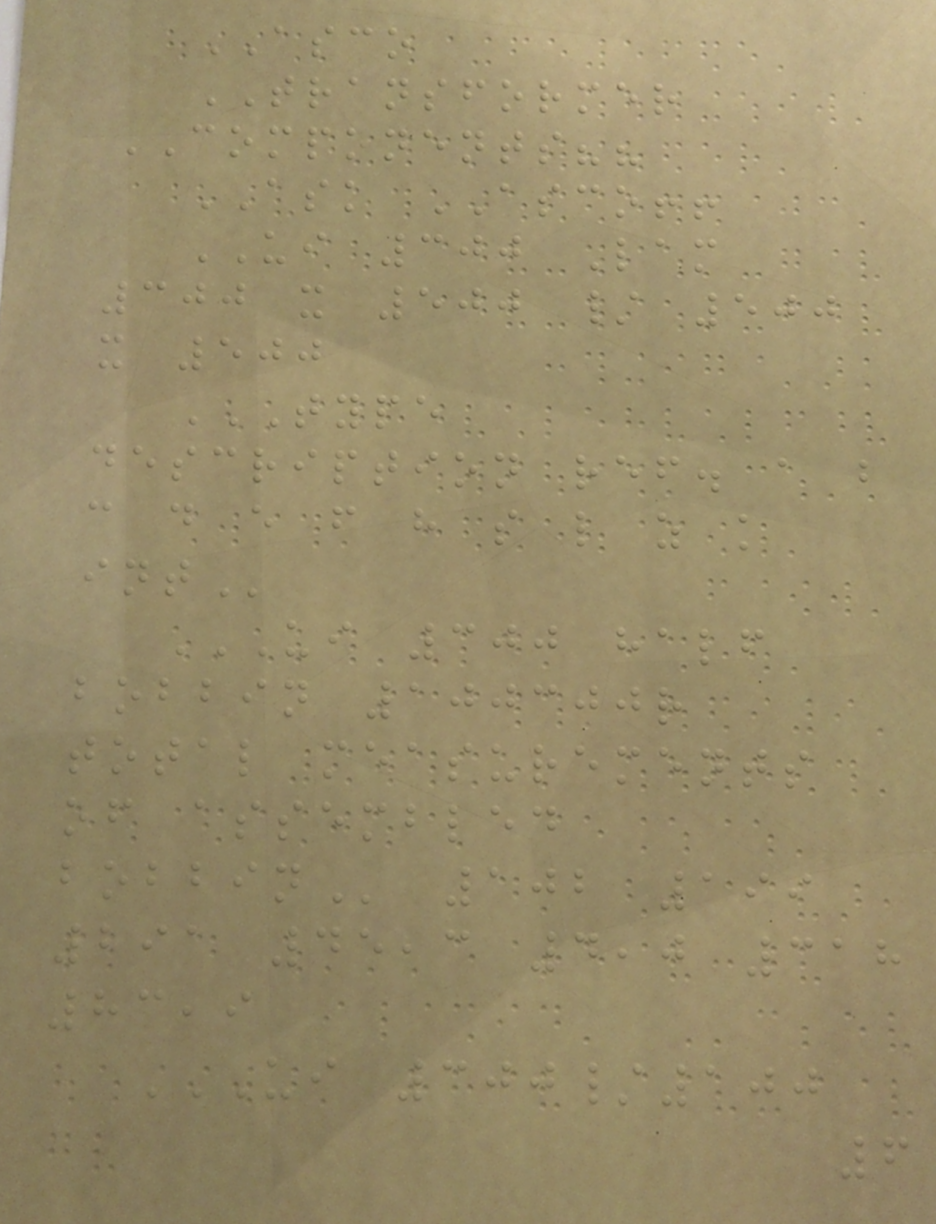ASCO
TRANSFORMER
COMPONENTS??
ASK ASCO!!
UI 300 Lam
300 x 500 / 500
x 500
TYPE
DESCRIPTION REF. A B
C D E F H S L Z K
INT
UI 300 HALF
BOBBIN 100300R
TOTAL MEASUREMENTS
OF ASSEMBLED
BOBBIN 102 199
291 45,3 4,0 318
83,9
UI 300/100
6
